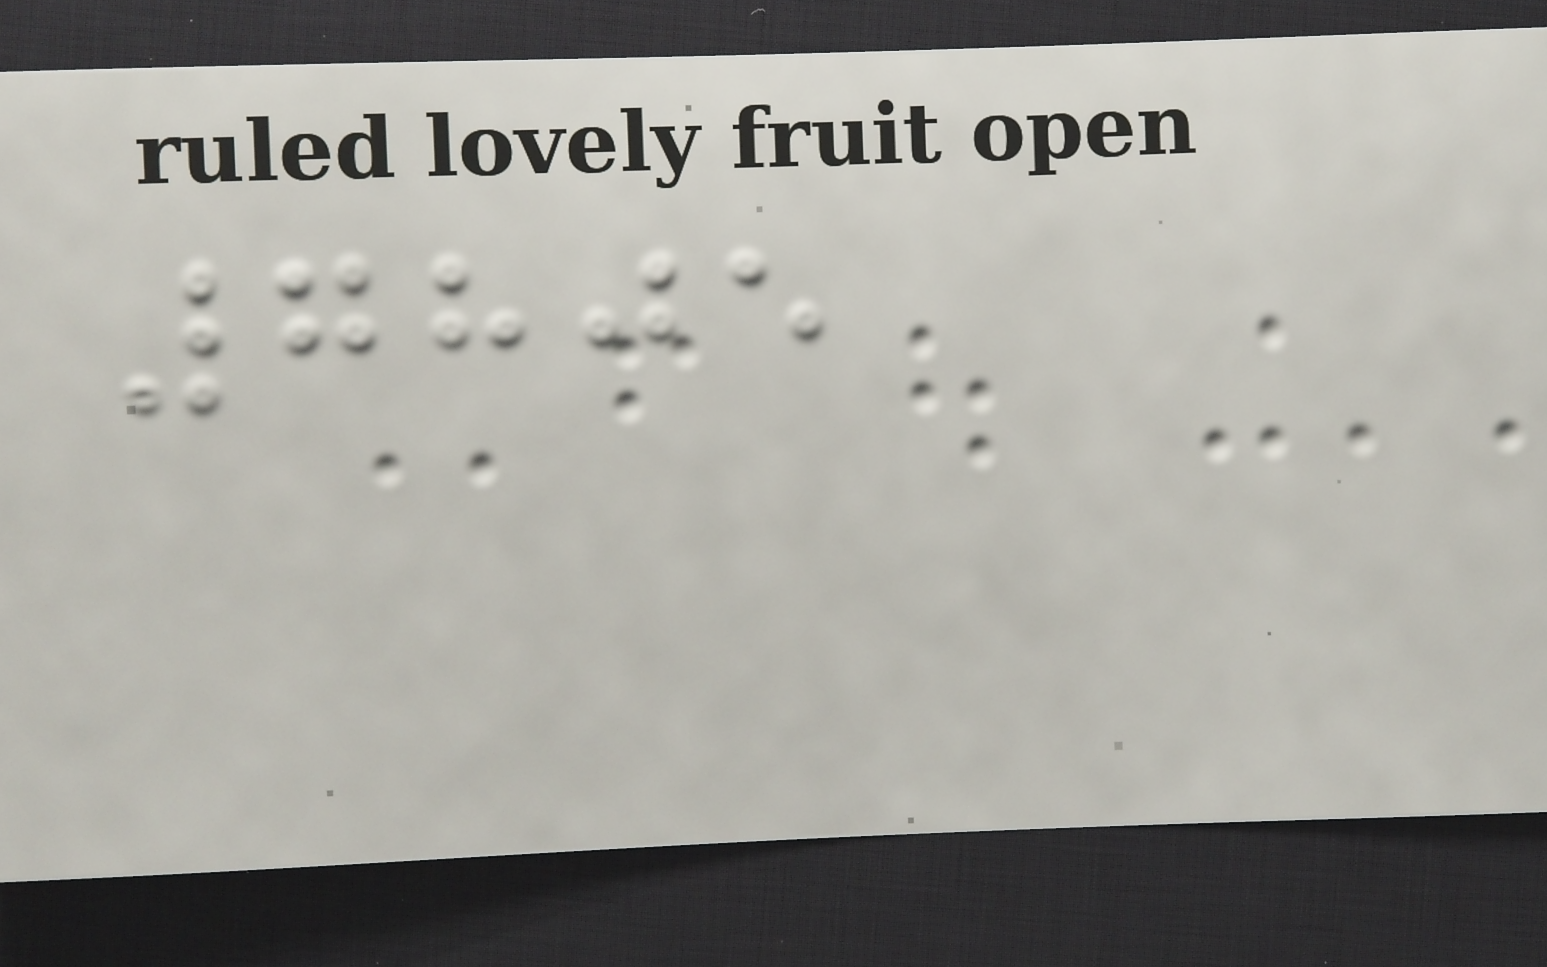7805
